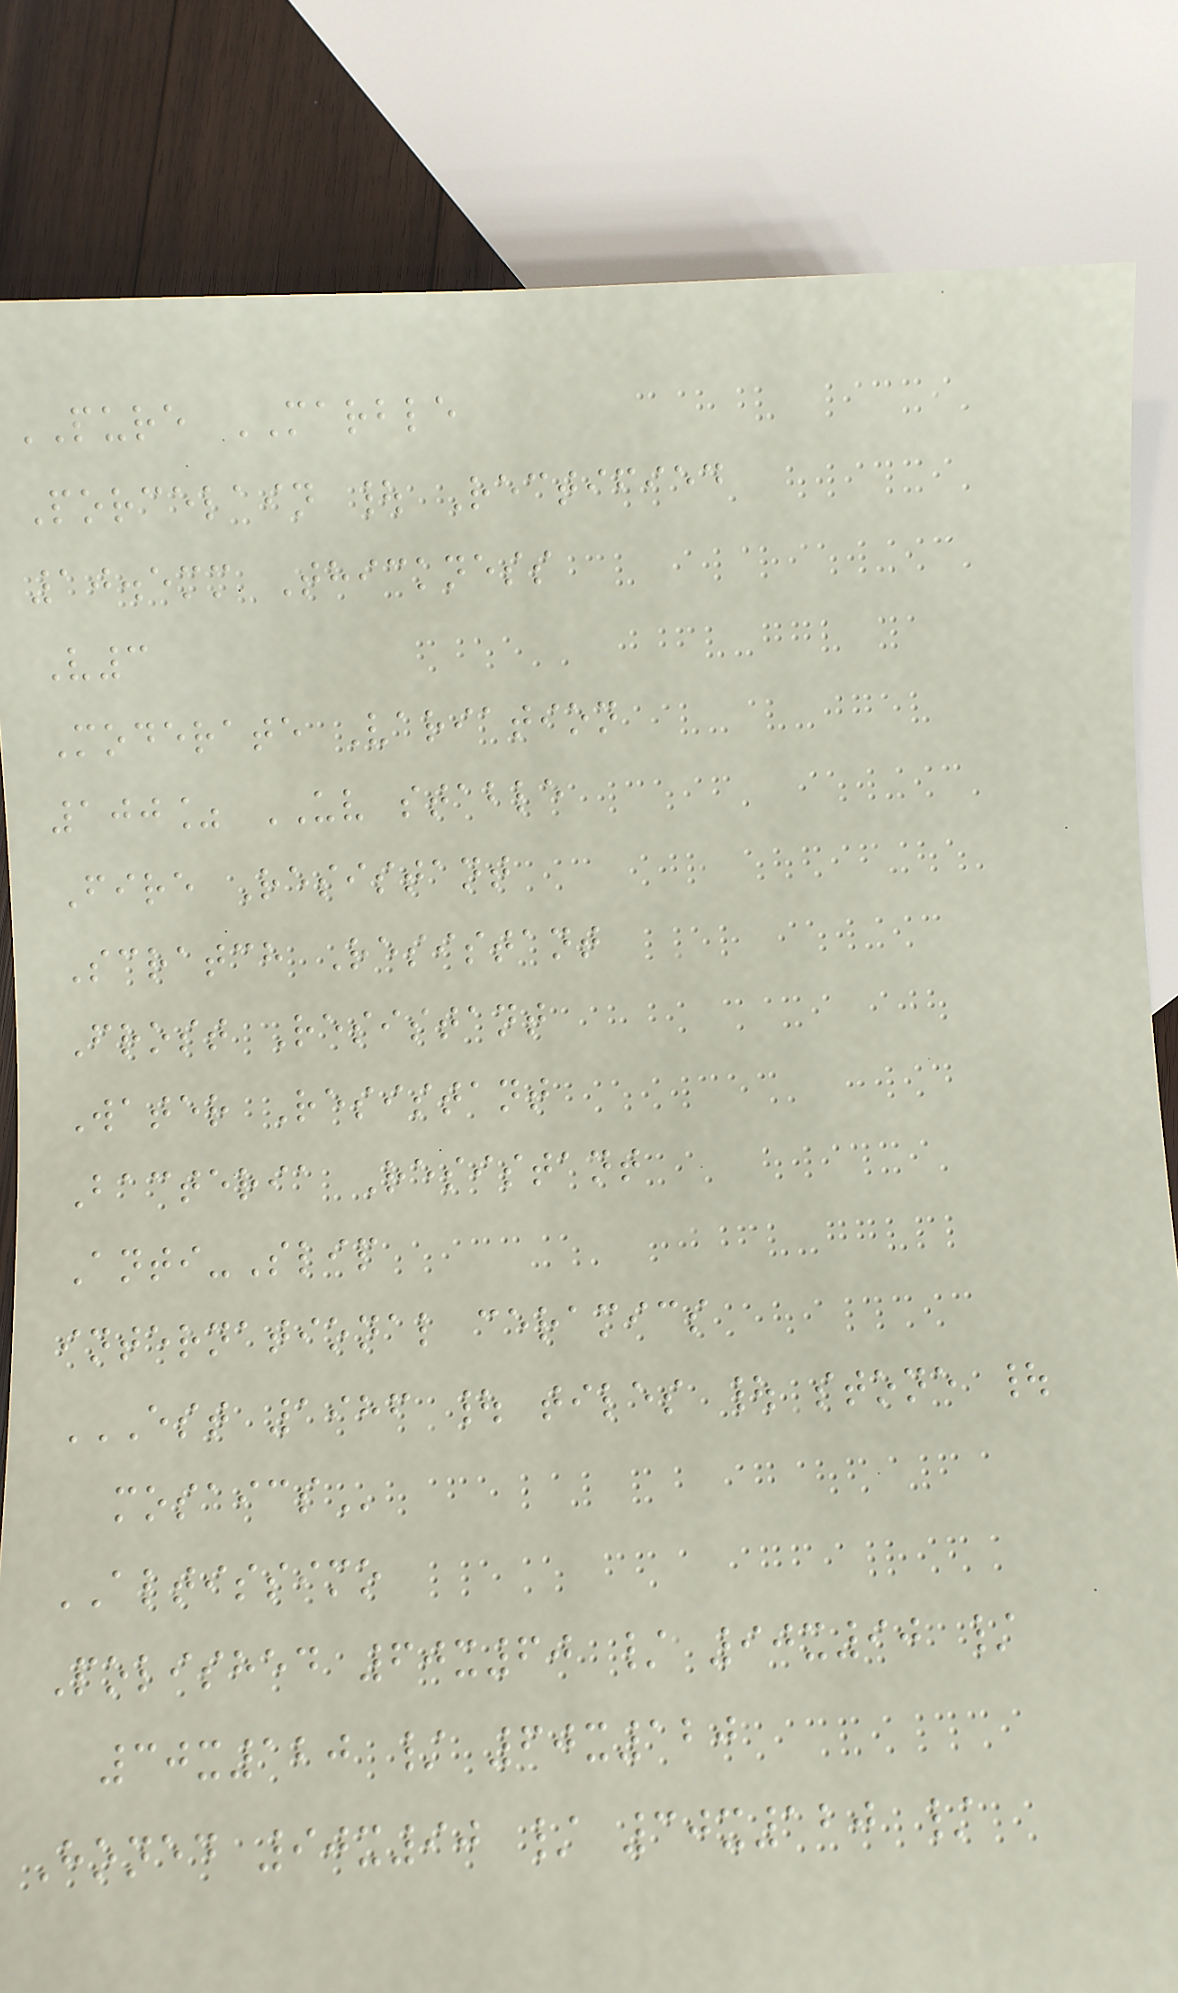PURE MARBLE
Porcelain | Rectified
10.5mm Thickness
V3
Moderate Variation
100% UV stable
Fire Resistant
Scratch Resistant
Frost Resistant
Water Resistant
Bacteria Resistant
Anti-Slip
international ceramics
EST 1986 | TILES | STONE |
MOSAICS
ALTISSIMO
Polished 60x60 / 90x90 /
30x120 / 60x120
Honed 90x90 / 30x120 /
